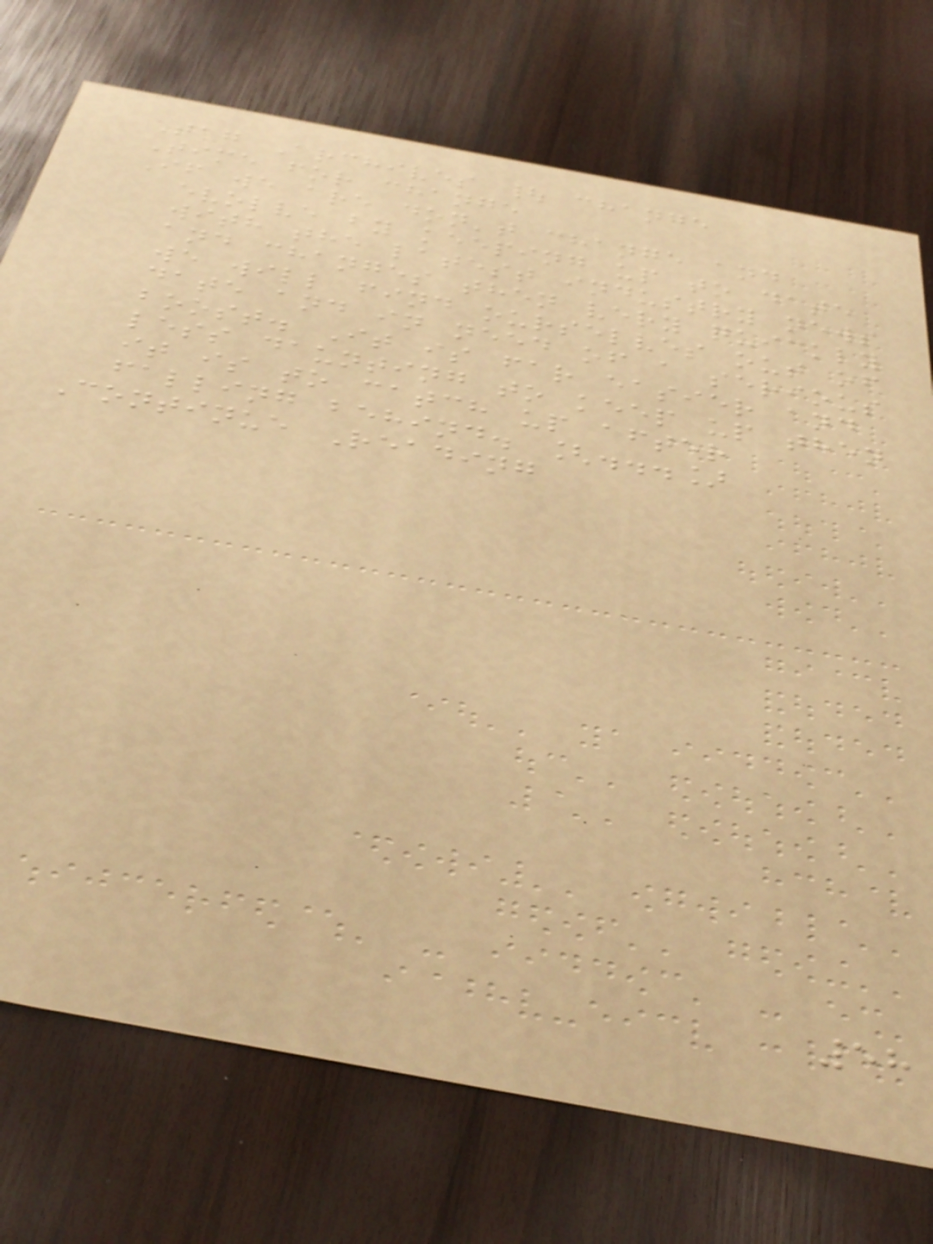Tag Archives | change
Time for change
If we are don't change and
evolve by keeping up to date
with the latest industry news
and changes then very quickly
we will find ourselves out of
date and in need of a serious
boost. It is far easier and
less daunting to keep up then
it is to catch up after
falling behind. [...]
Continue Reading
58
